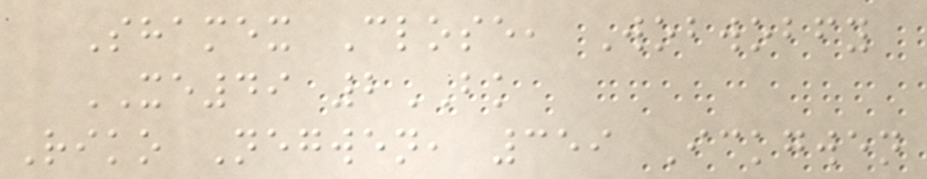Shamex Close, Wobwobfy
XE49 2BK
Riko Negwen, 359 Ickgwen
